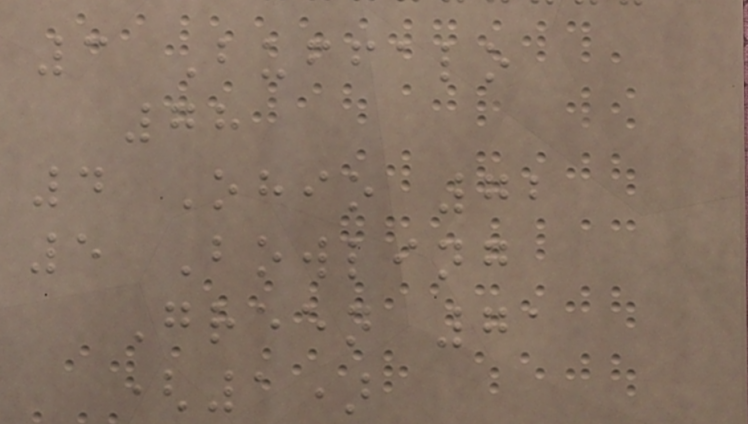3 Buffalo
78
4 Ohio 72
5 Bowling
Green 71
(1)
